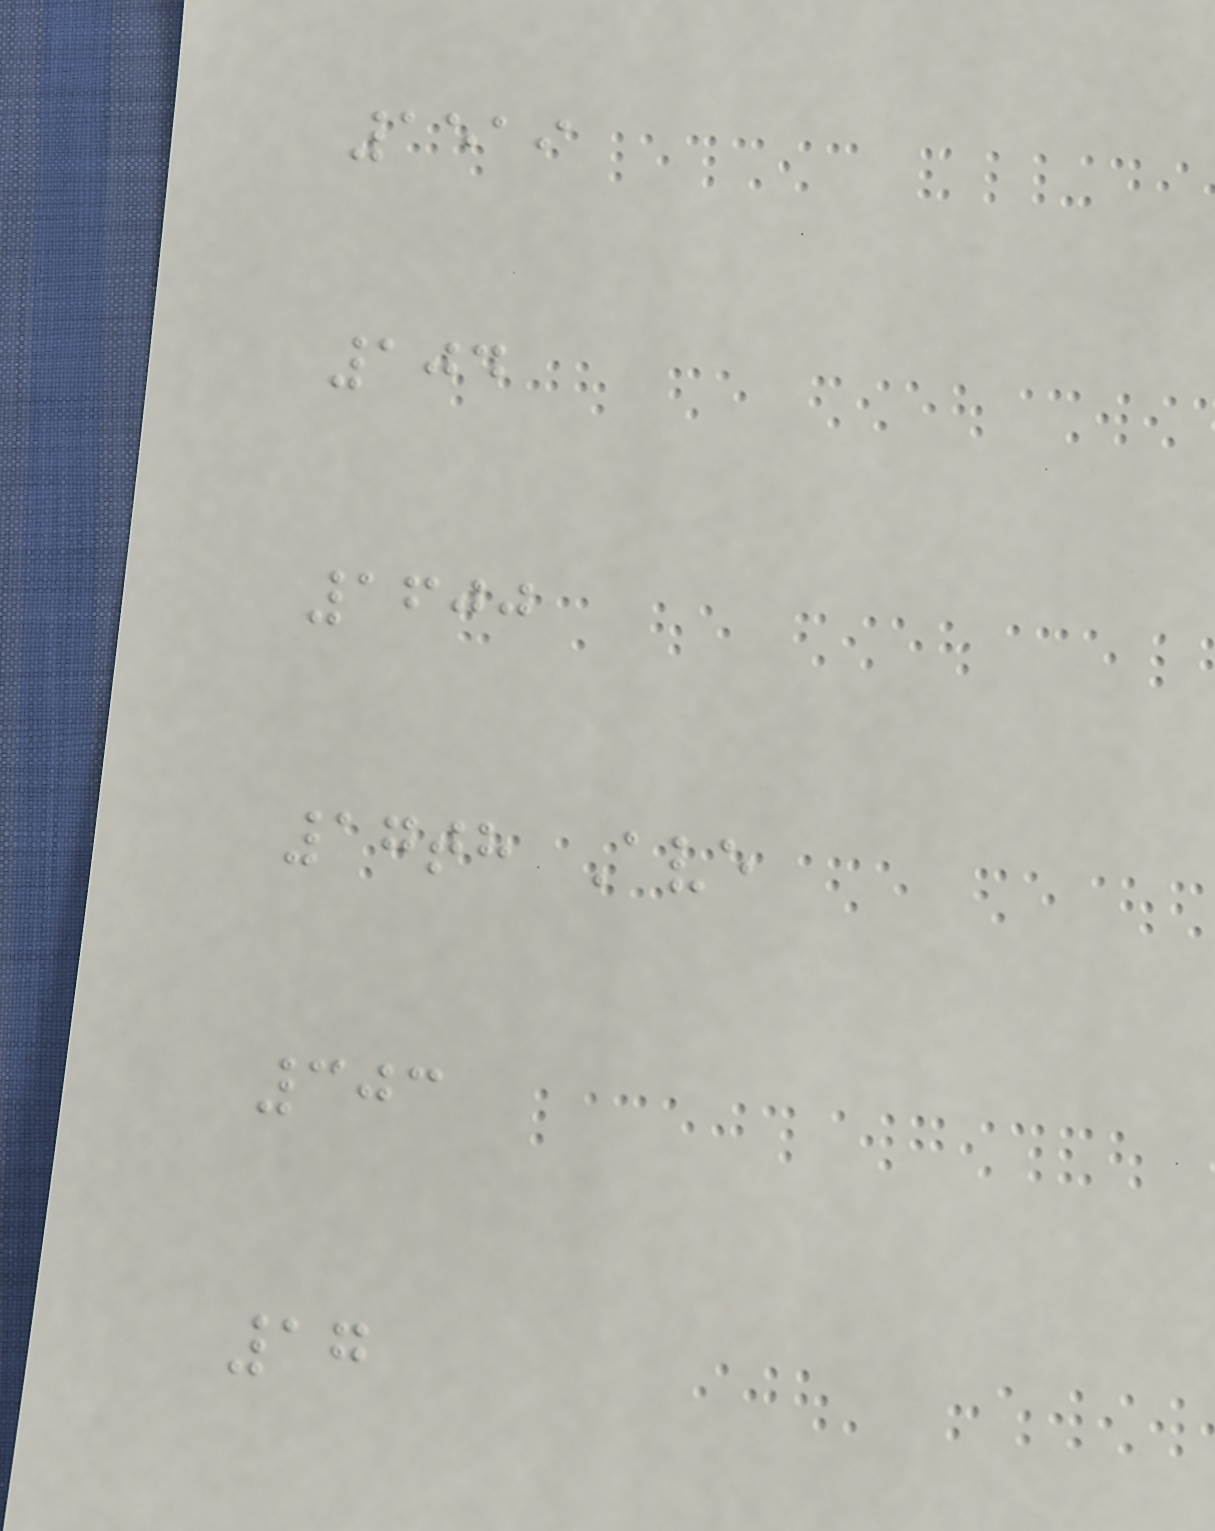1519
104
1600
17th Ave
303
17
